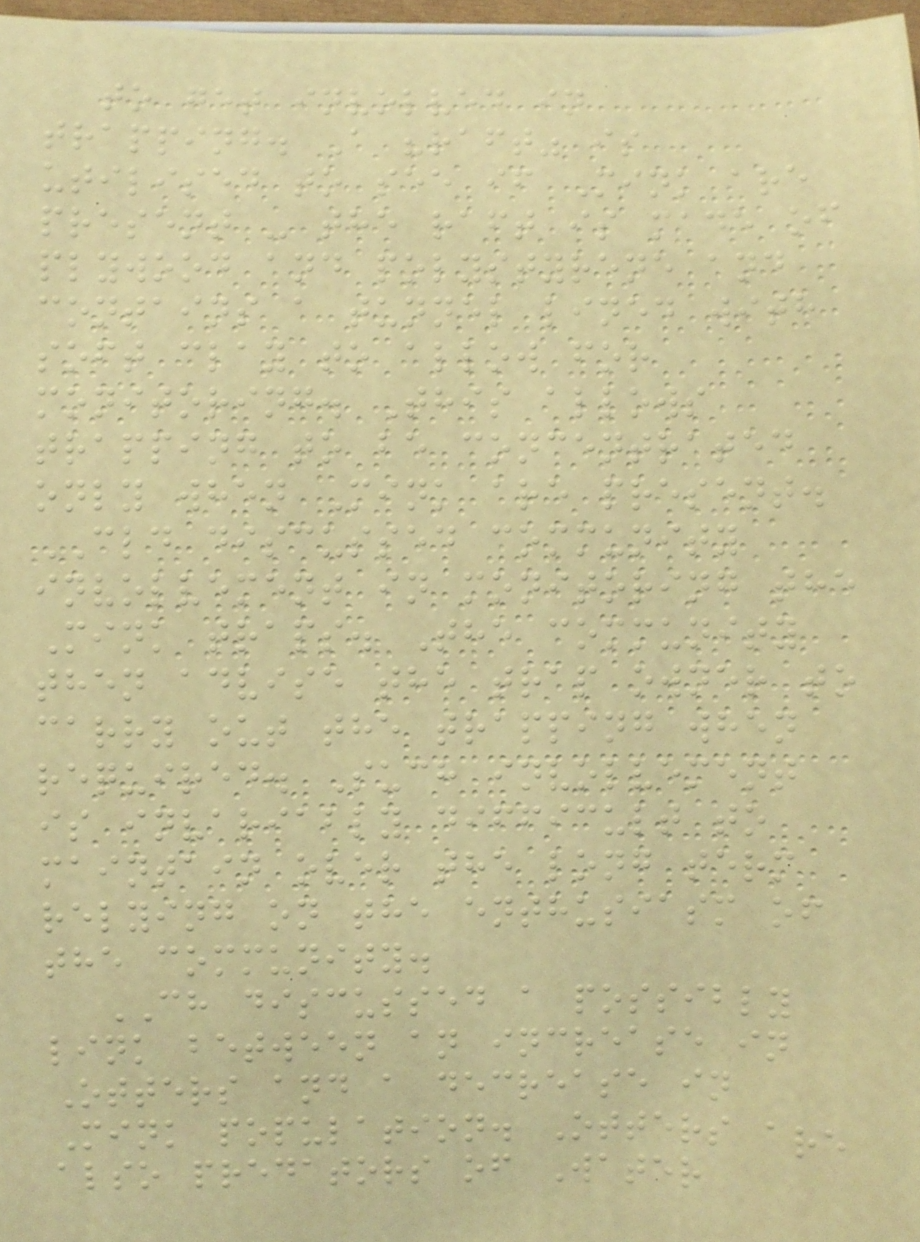to get involved in
trapping. A "raft" is
utilised to see if Mink are
present - the raft is made of
plywood and polystyrene and
contains a tunnel lined with
soft clay to allow for
monitoring. This allows
trapping to be concentrated
only when Mink are present.
CLD discussed community
involvement in monitoring the
Mink traps. The community
then advise the trap owner to
carry out the trapping when
required. Such involvement
is invariably difficult to
maintain over the long term
relying on the enthusiasm of
the community.
CH discussed a possibly
link between an increase in
Otters and a decrease in
Mink population. Otters are
also predators of Water
